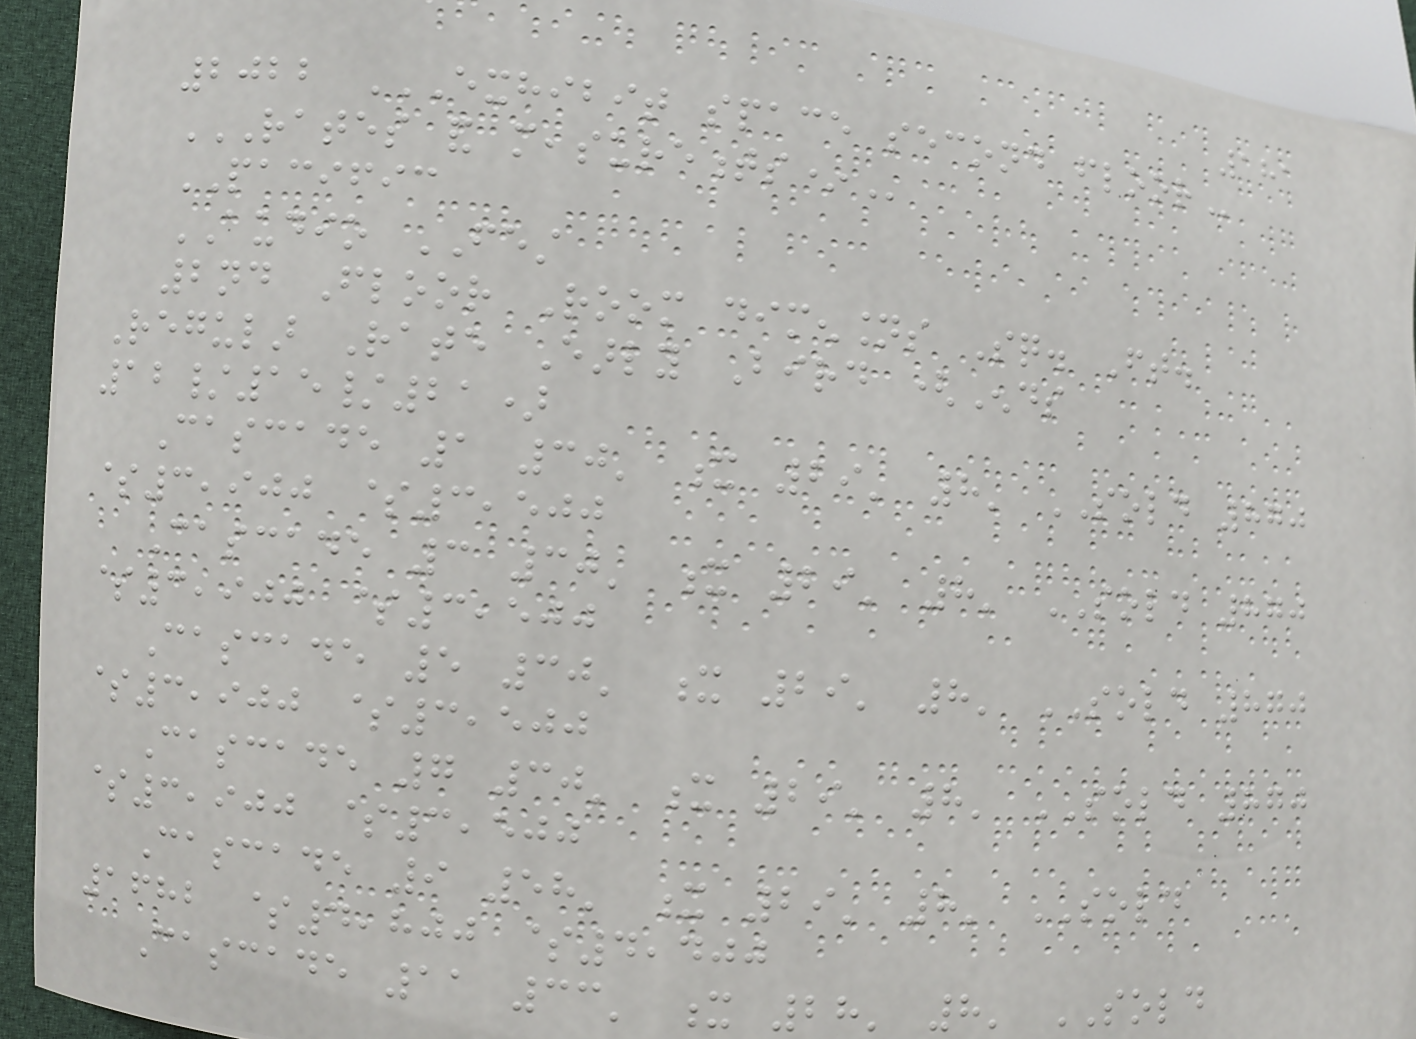181
2022 EXHIBIT SPACE SECOND FLOOR
RATES AND MEASUREMENTS*
PACIFIC
AUDIO FEST
2nd Floor Room dimensions Sq. Ft.
Regular Rate Early Bird (Ends
12/15/21)
Cascade 1 30' x 29' 8' SOLD 870
$3,900 $3,500
Cascade 3 30' x 29' 8' SOLD 870
$3,900 $3,500
Cascade 5 30' x 29' 8' SOLD 870
$3,900 $3,500
Cascade 7 30' x 29' 8' SOLD 870
$3,900 $3,500
Cascade 9 58' x 29' 8' SOLD
1682 $4,800 $4,400
Cascade 11 33' x 28' 8' SOLD
